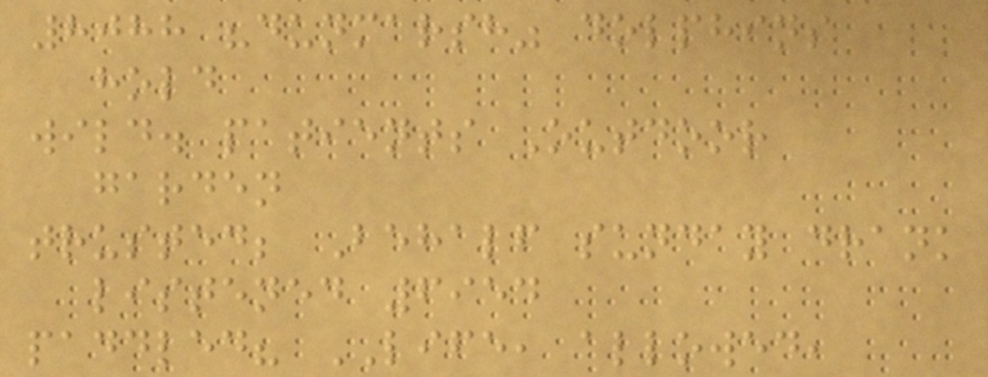8088 "dunmarsh" dolphins
hold
wild. patients Outdoor
garden
trusted; Behalf sunday drank
listened 6954
paddled? LIFE, allowed,
